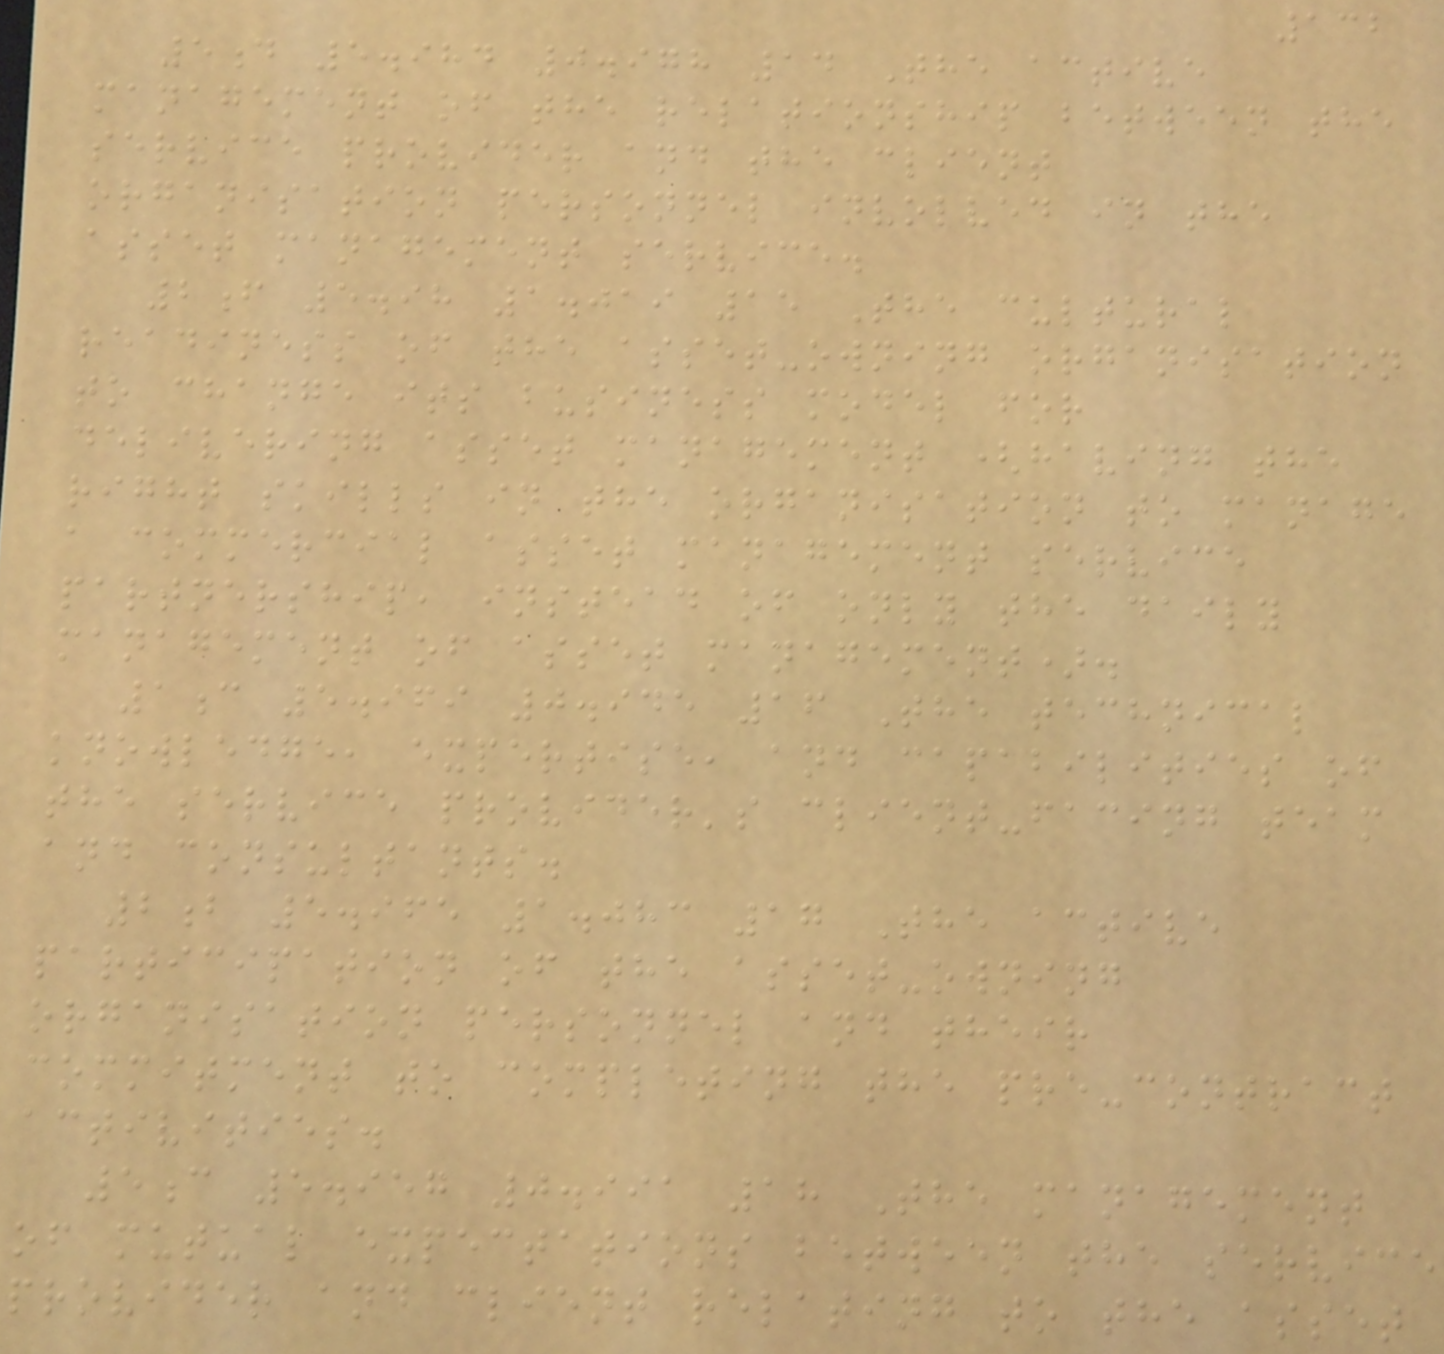132
5d 5.984 0.978 14 The active
management of the relationship between the
service provider and the client
organisation personnel involved in the
asset management service.
2f 5.98 1.019 15 The cultural
readiness of the asset-owning organisation
to change its business model for
delivering asset management (having the
right skills in the organisation to manage
a commercial asset management service
partnership, instead of only the daily
management of asset management).
1c 5.969 0.945 16 The technical
knowledge, expertise, and capabilities of
the service provider's client-facing team
and consultants.
2b 5.965 1.083 17 The active
participation of the asset-owning
organisation personnel and their
commitment to completing the pre-contract
activities.
5c 5.957 0.991 18 The management
of mutual expectations between the service
provider and client relating to the asset
